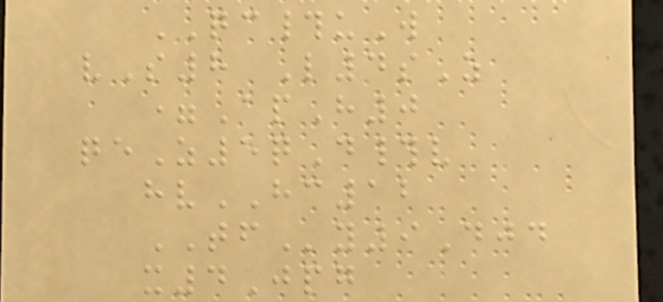QC#uW
vS8 L4sZ
=ApH0
qeZ5qD#v
hvHC12
TFy9Djd
x4Jpg
